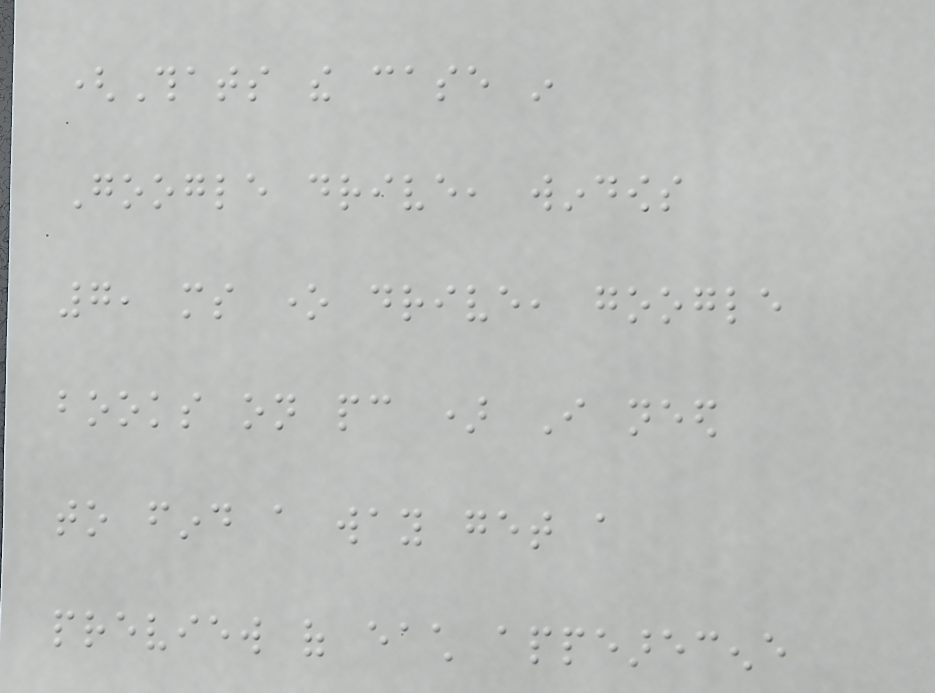(Thats the case in
Google drive, windows
7, ms one drive, google
books on pc ) I need
to find a way get a
preview of each appearecene
